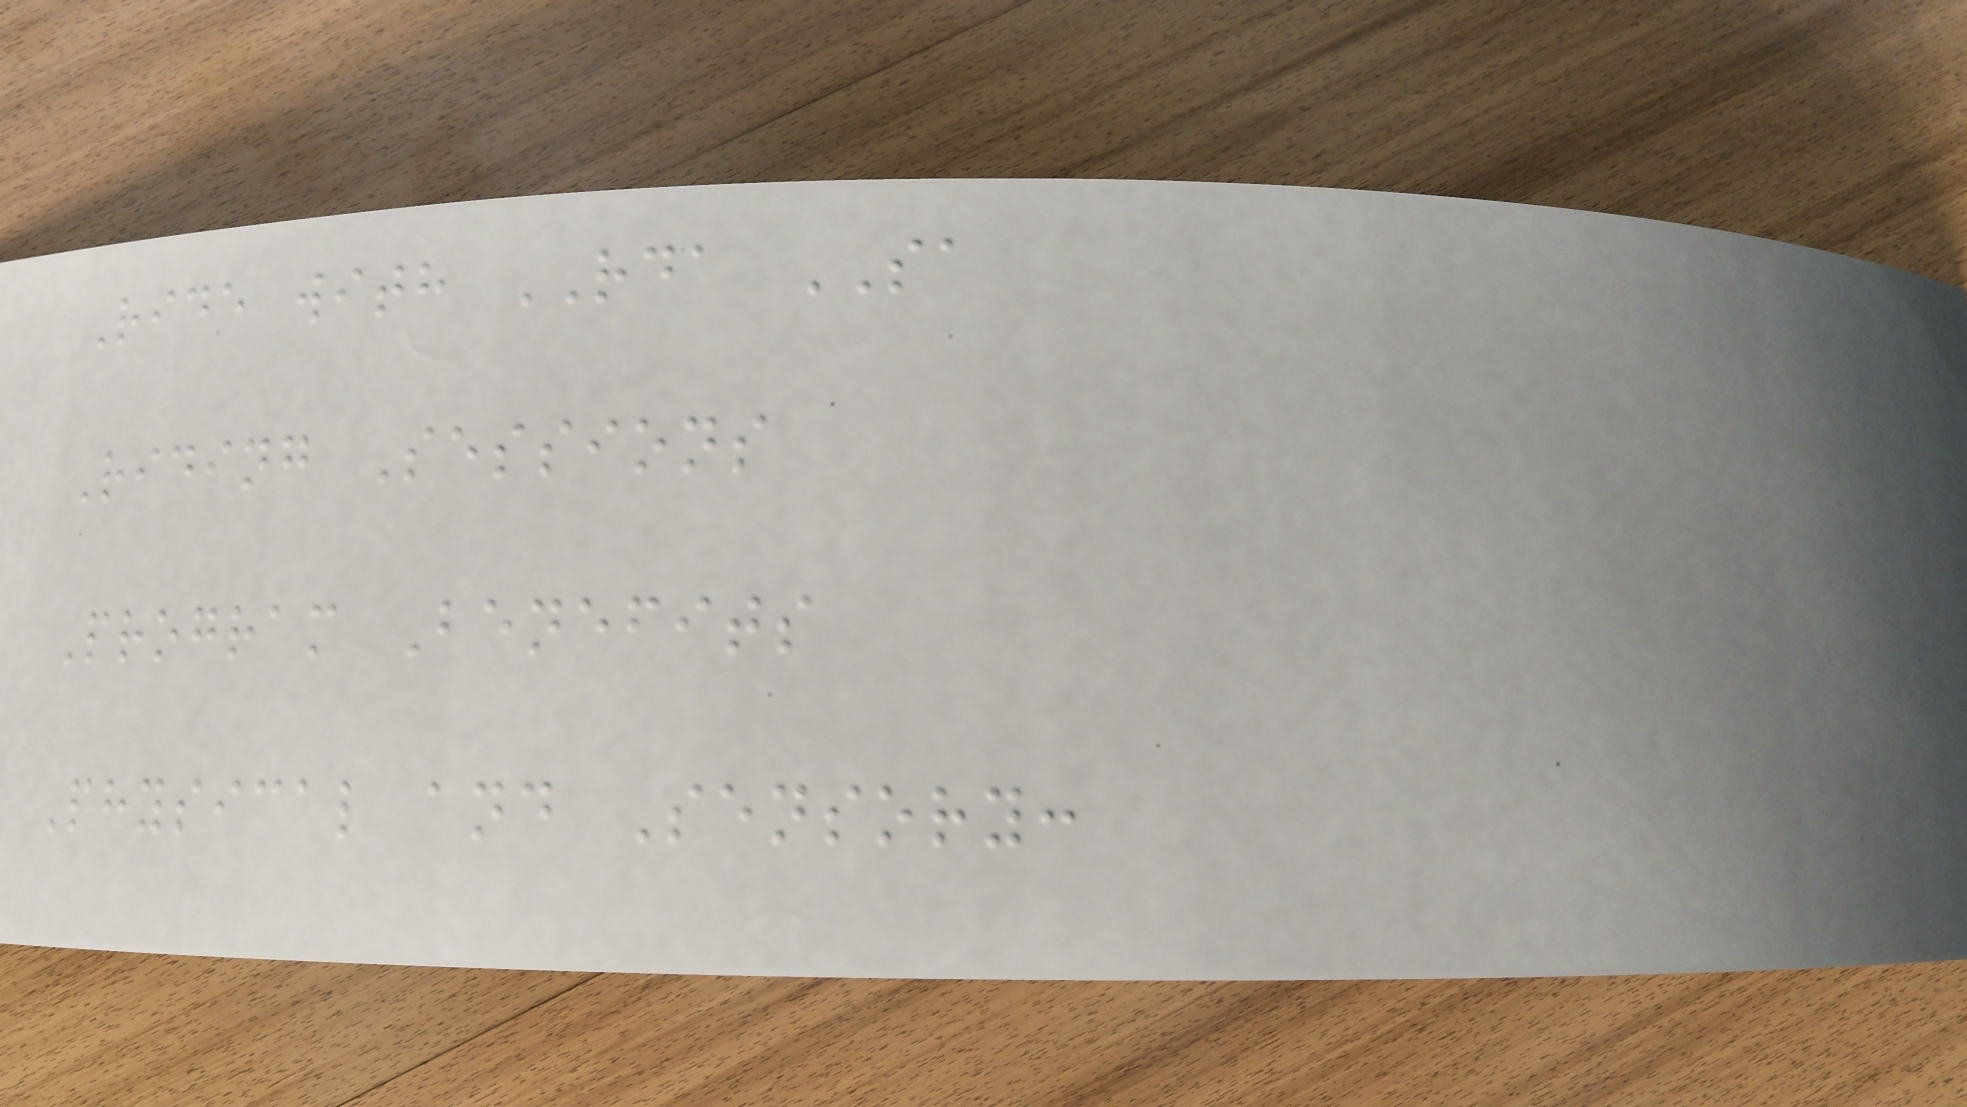Ride with RDA SA
Riding Sessions
Program Benefits
Physical and Sensory:
